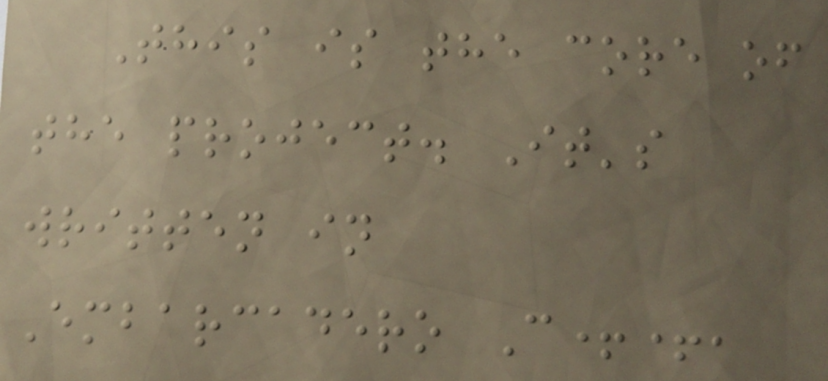This is the core of
the project. It's
written in
Embarcadero C++,
